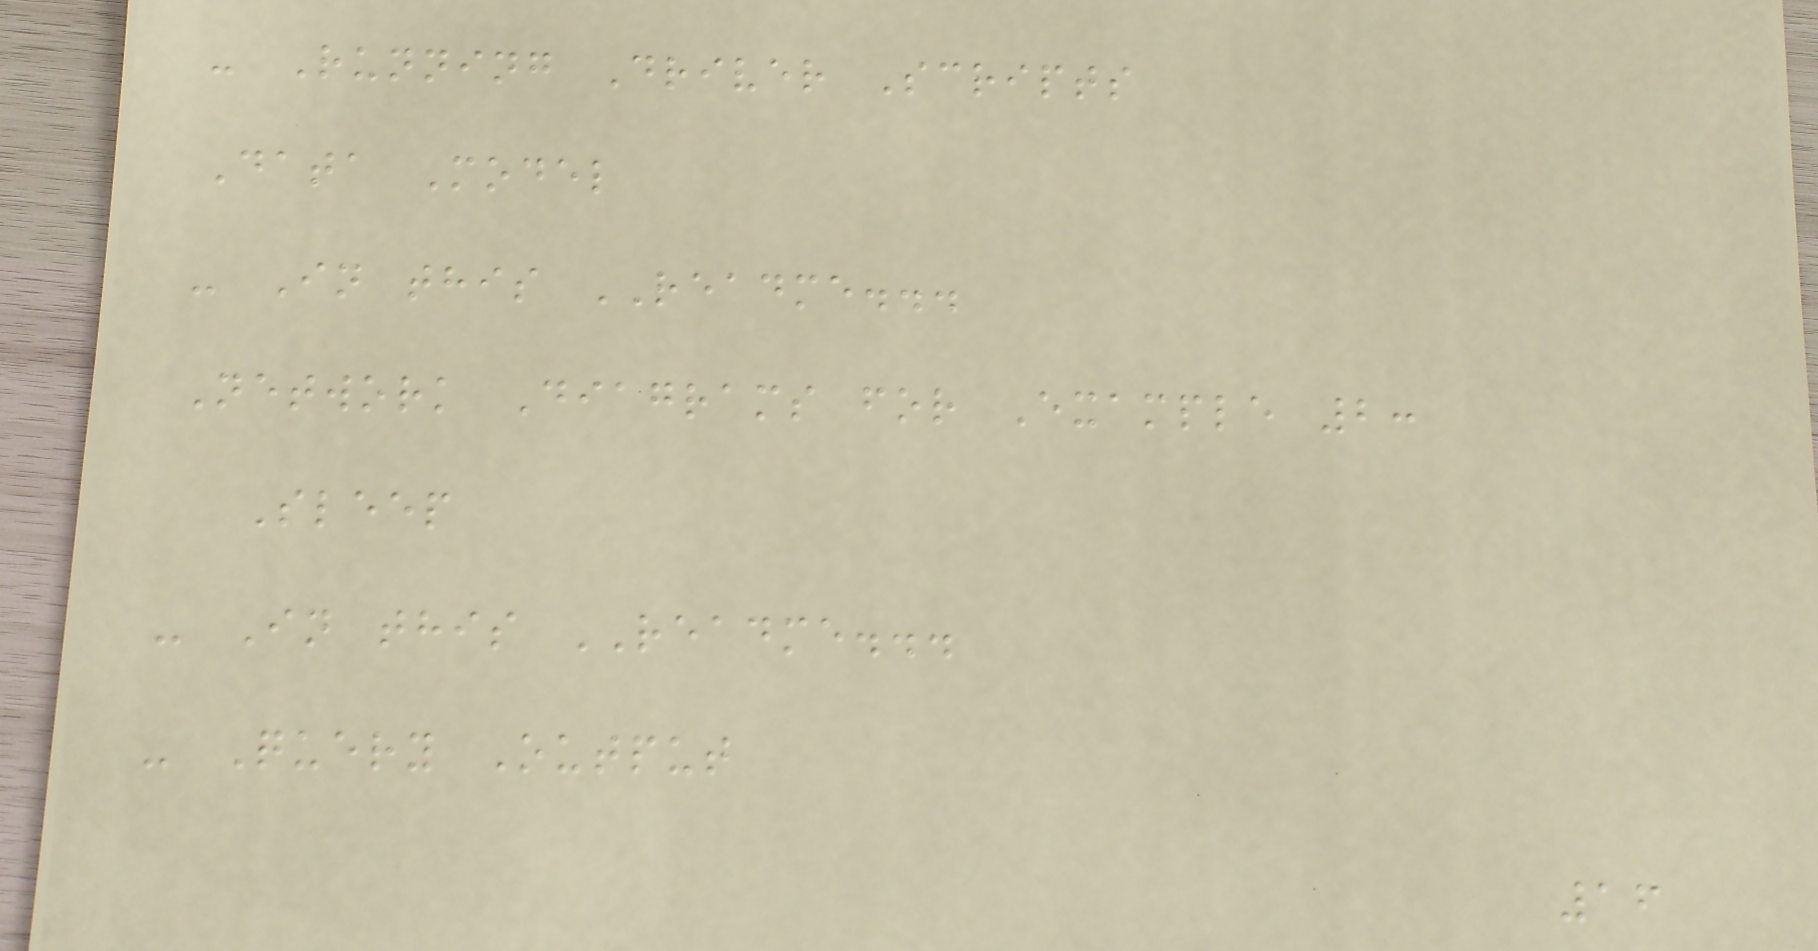- Running Driver Scripts
Data Model
- In this README...
Network Diagrams for Example 2:
Sleep
- In this README...
- Query Output
16
